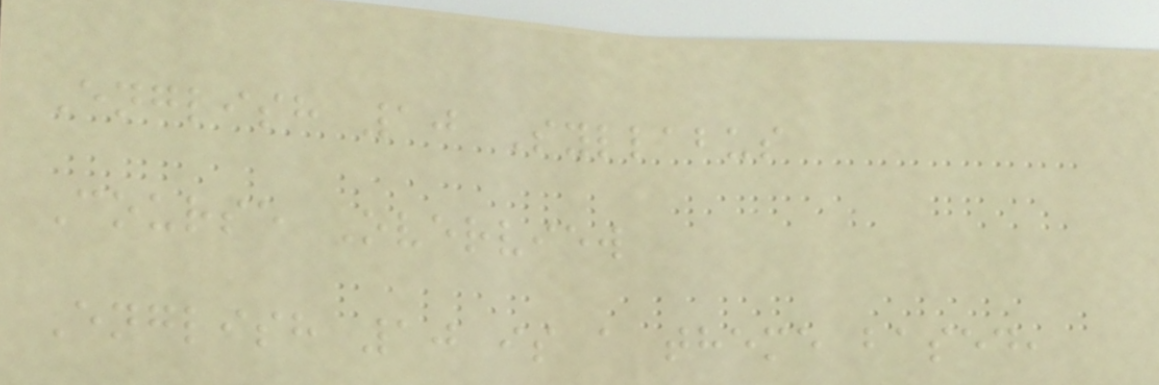English 10 Syllabus
Course Overview
English 10 is a theme based,
